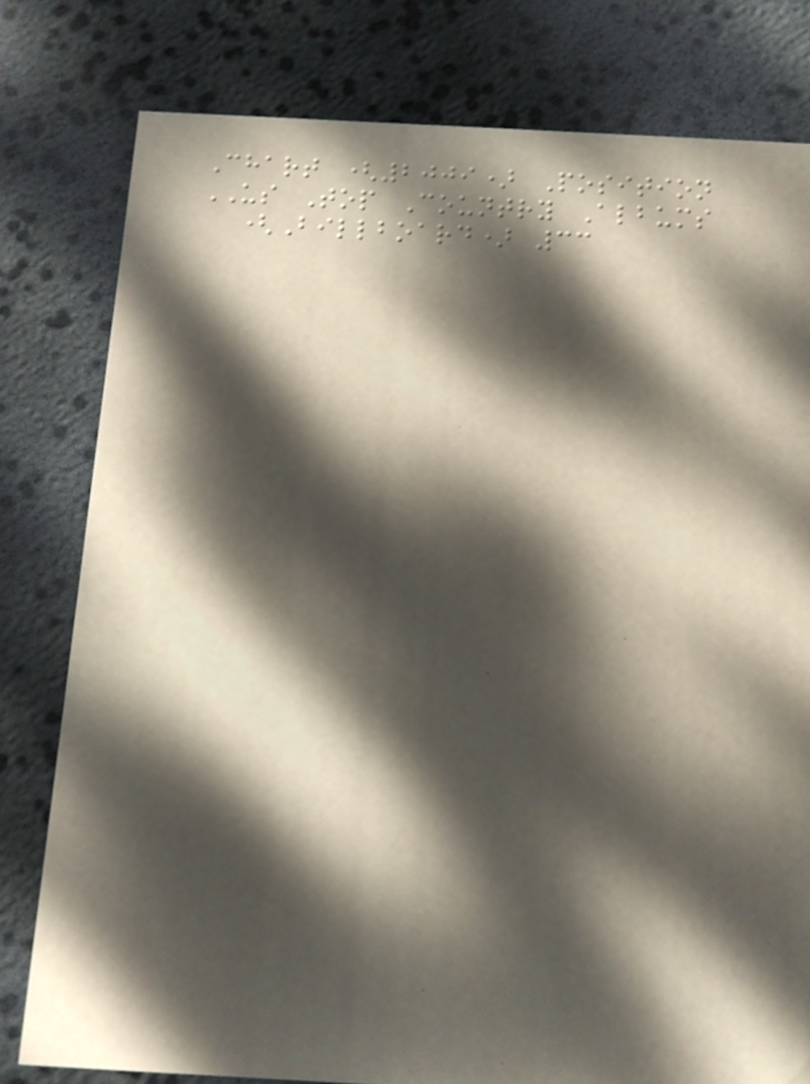Chart (2009) Position
US Top Country Albums
(Billboard) 33
